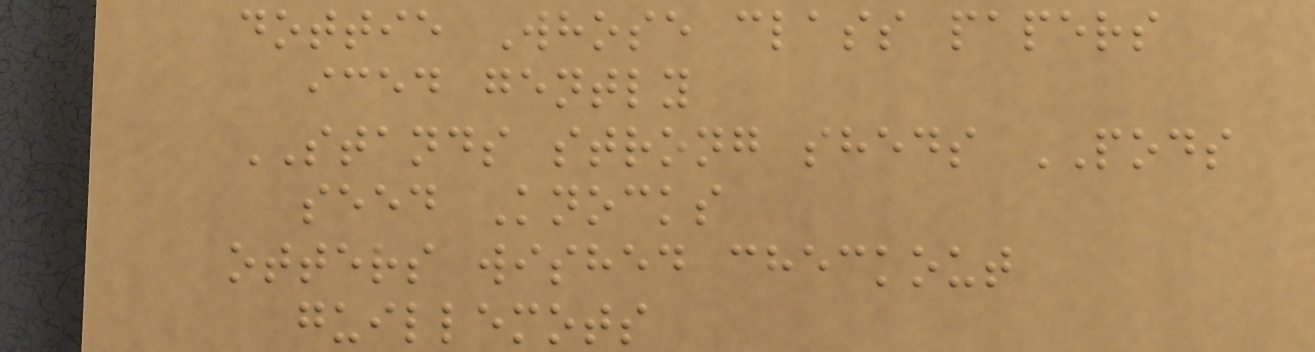dottie Whose class papers
iced gently
STANDS strong sheds PODS
seed Knocks
otters wished checkout
guillemots
